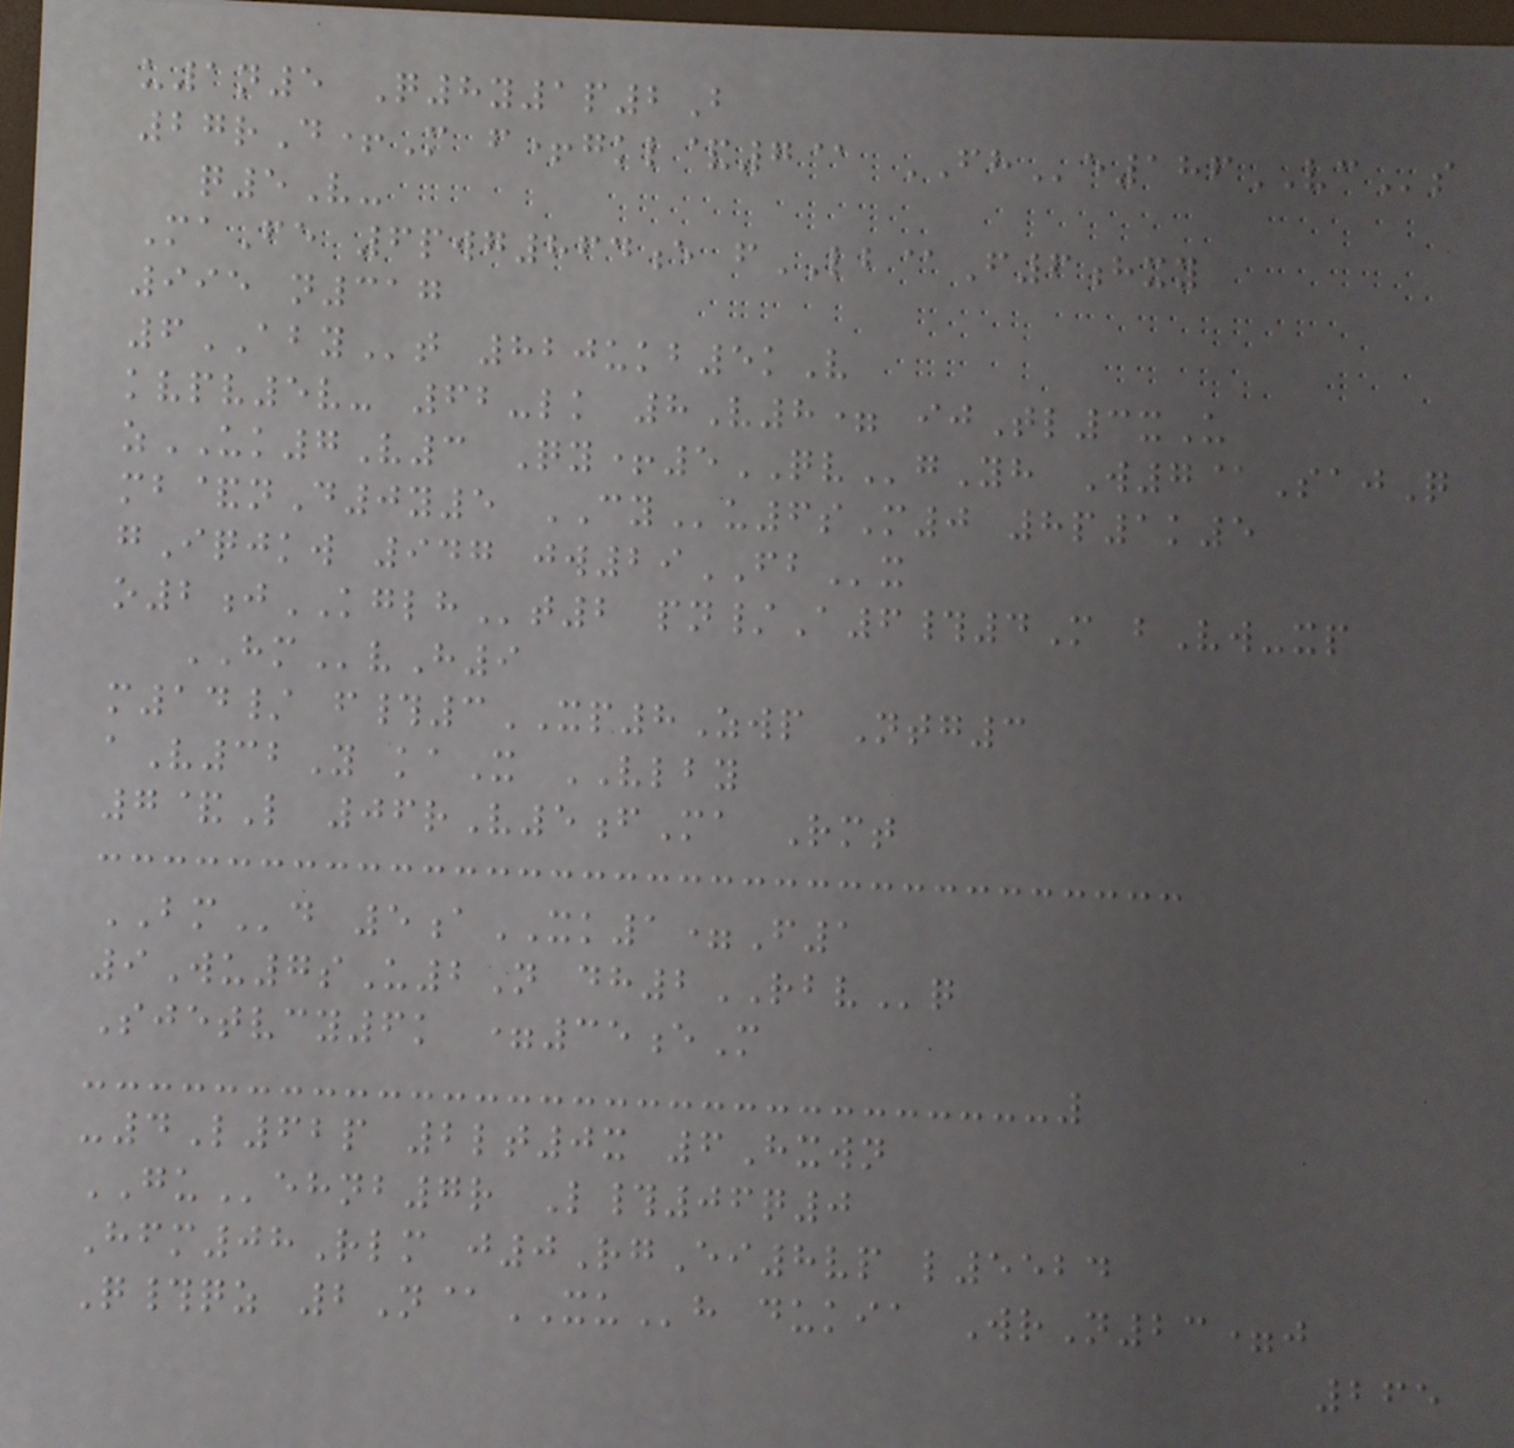u1n5 Q8y1p2B
27rD+M f+gkl&7@ FHe186VCs
q5V-
MaFe 6pwg864e fLB@F6hxy
995 n317
6ABYt 820ukb5kV
kvpv5v- 62-lk 8V8= ijTl3xU
zUK7V3 Qy+5QVgYh W7@SajQ
mb&nD0y5 CYu6sM0 8p1k5
gIqjkw 947 jw29FBx
o2jKGLHt2 pn/A6#4M bVw-xp
HMvH9
m14/ f#3XP8Zwp Ntg3
aV32Y kaX VLBY
7&L 06rV5fMa Rmt
BMd 5aXK1=F1
9Wu7sU2N dh2RBVq
Sjetvcy6k =35eM
-4L62p 2lt0x 6Hxwn
GUehnb7r L#06q0
Hfm08Rlm j0RgEi8vp l5524
Q#qz 2N@XUh dukia WrN23=j
265
